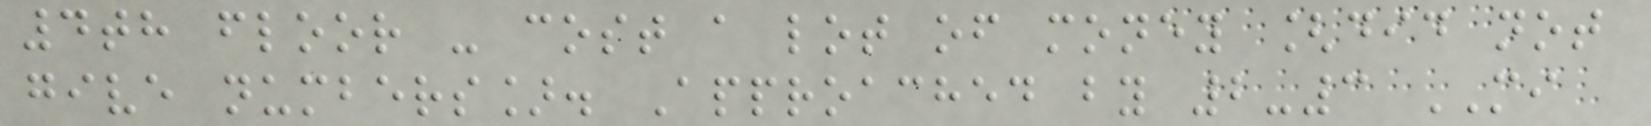4th floor - cost a lot of money [did not
give numbers]. Approached by 2-3 MI
